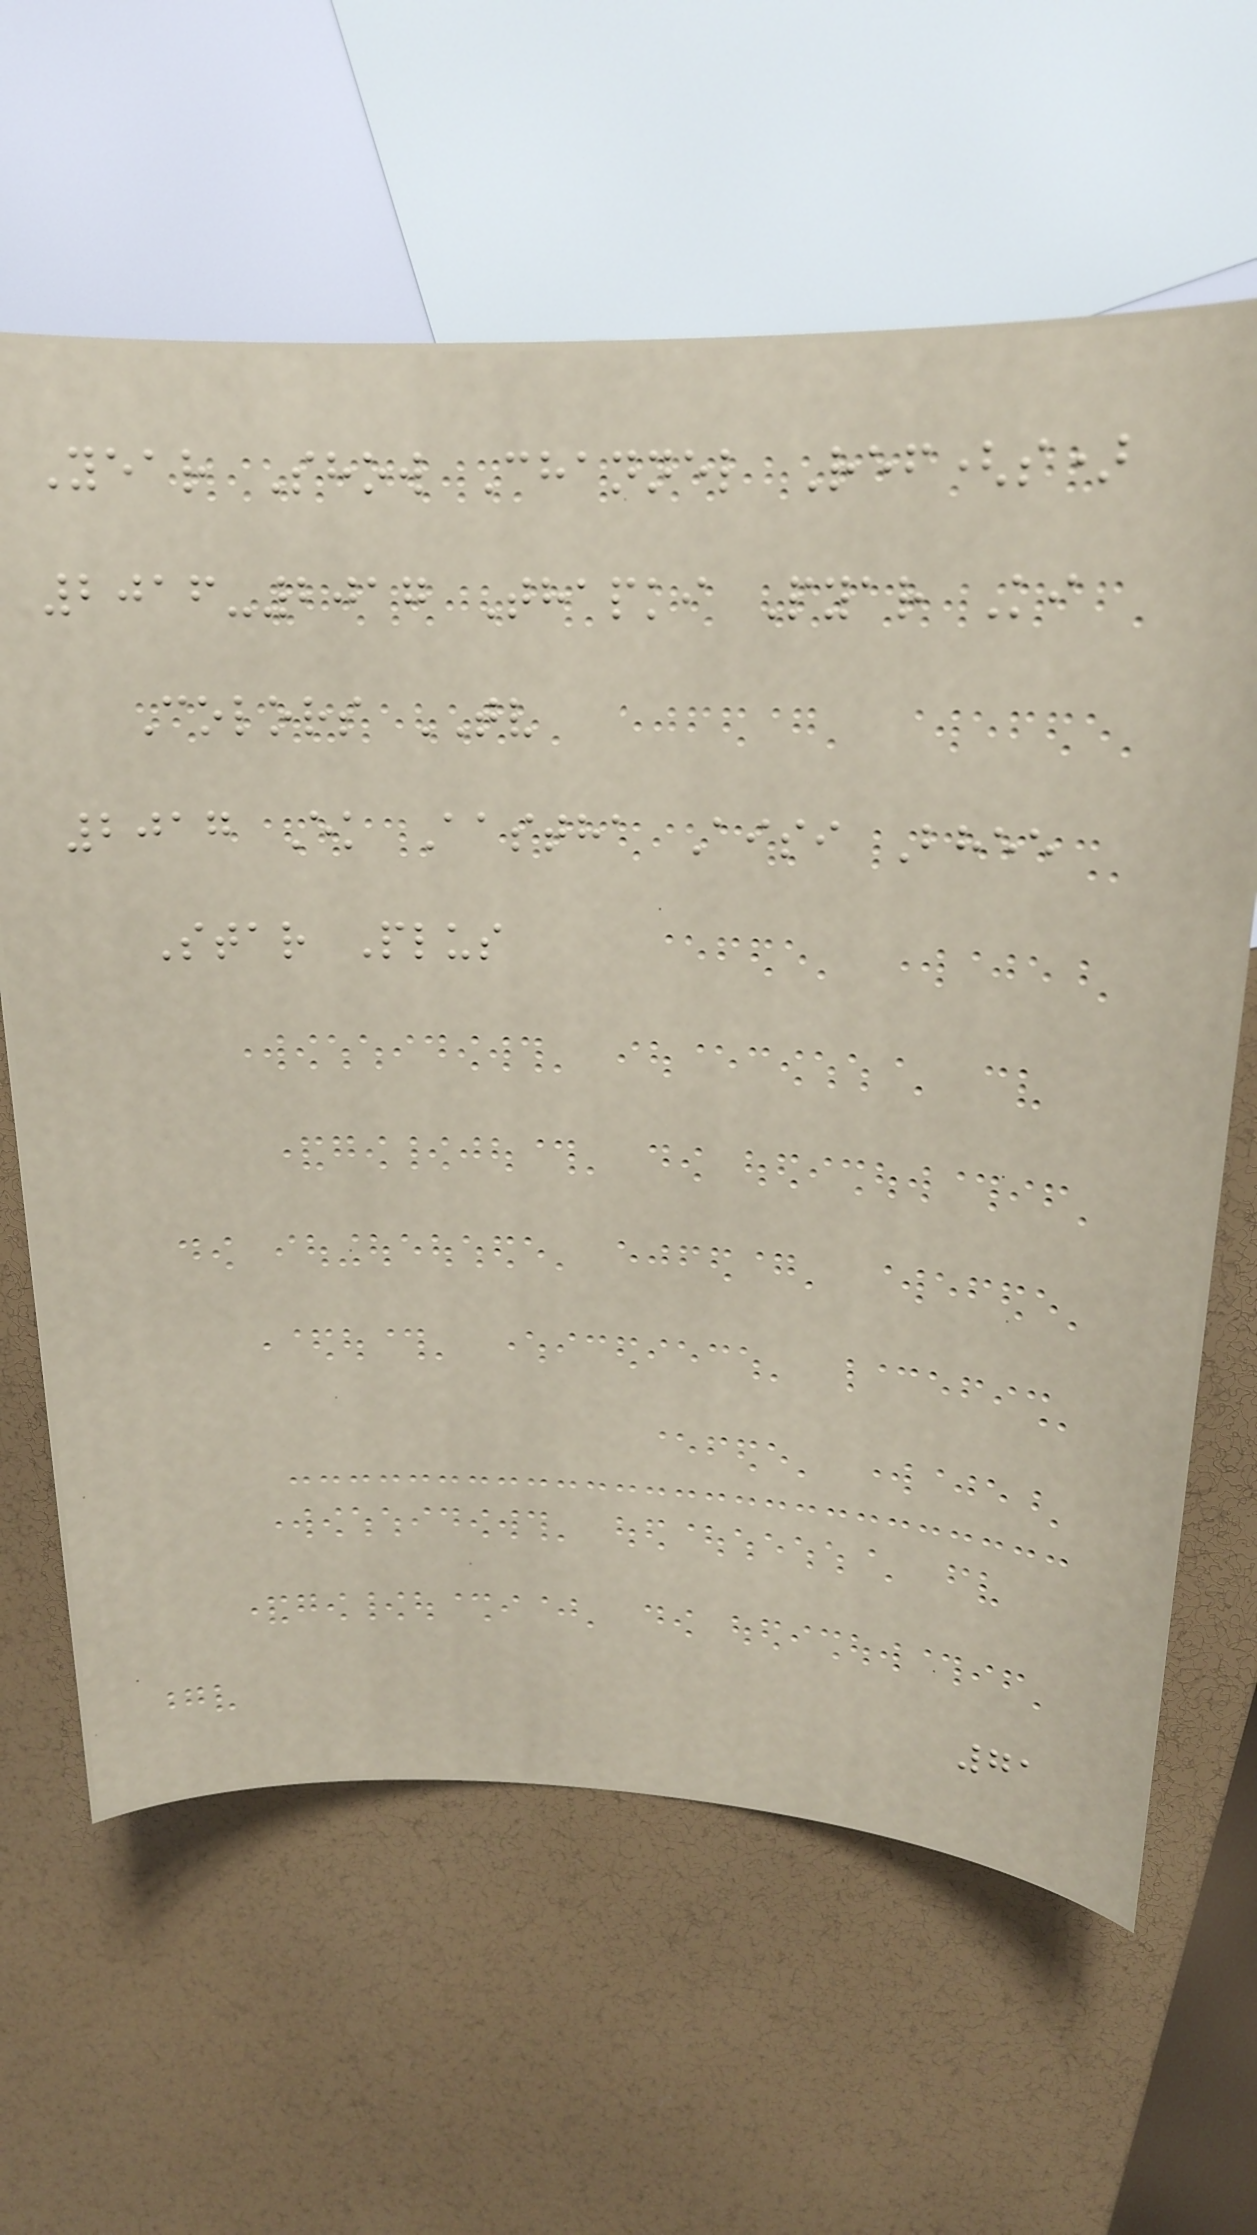Year Show Channel Ref(s)
2016-2017 Thapki Pyar Ki
Colors TV
2017 Ek Aastha Aisi Bhee
Star Plus
71
